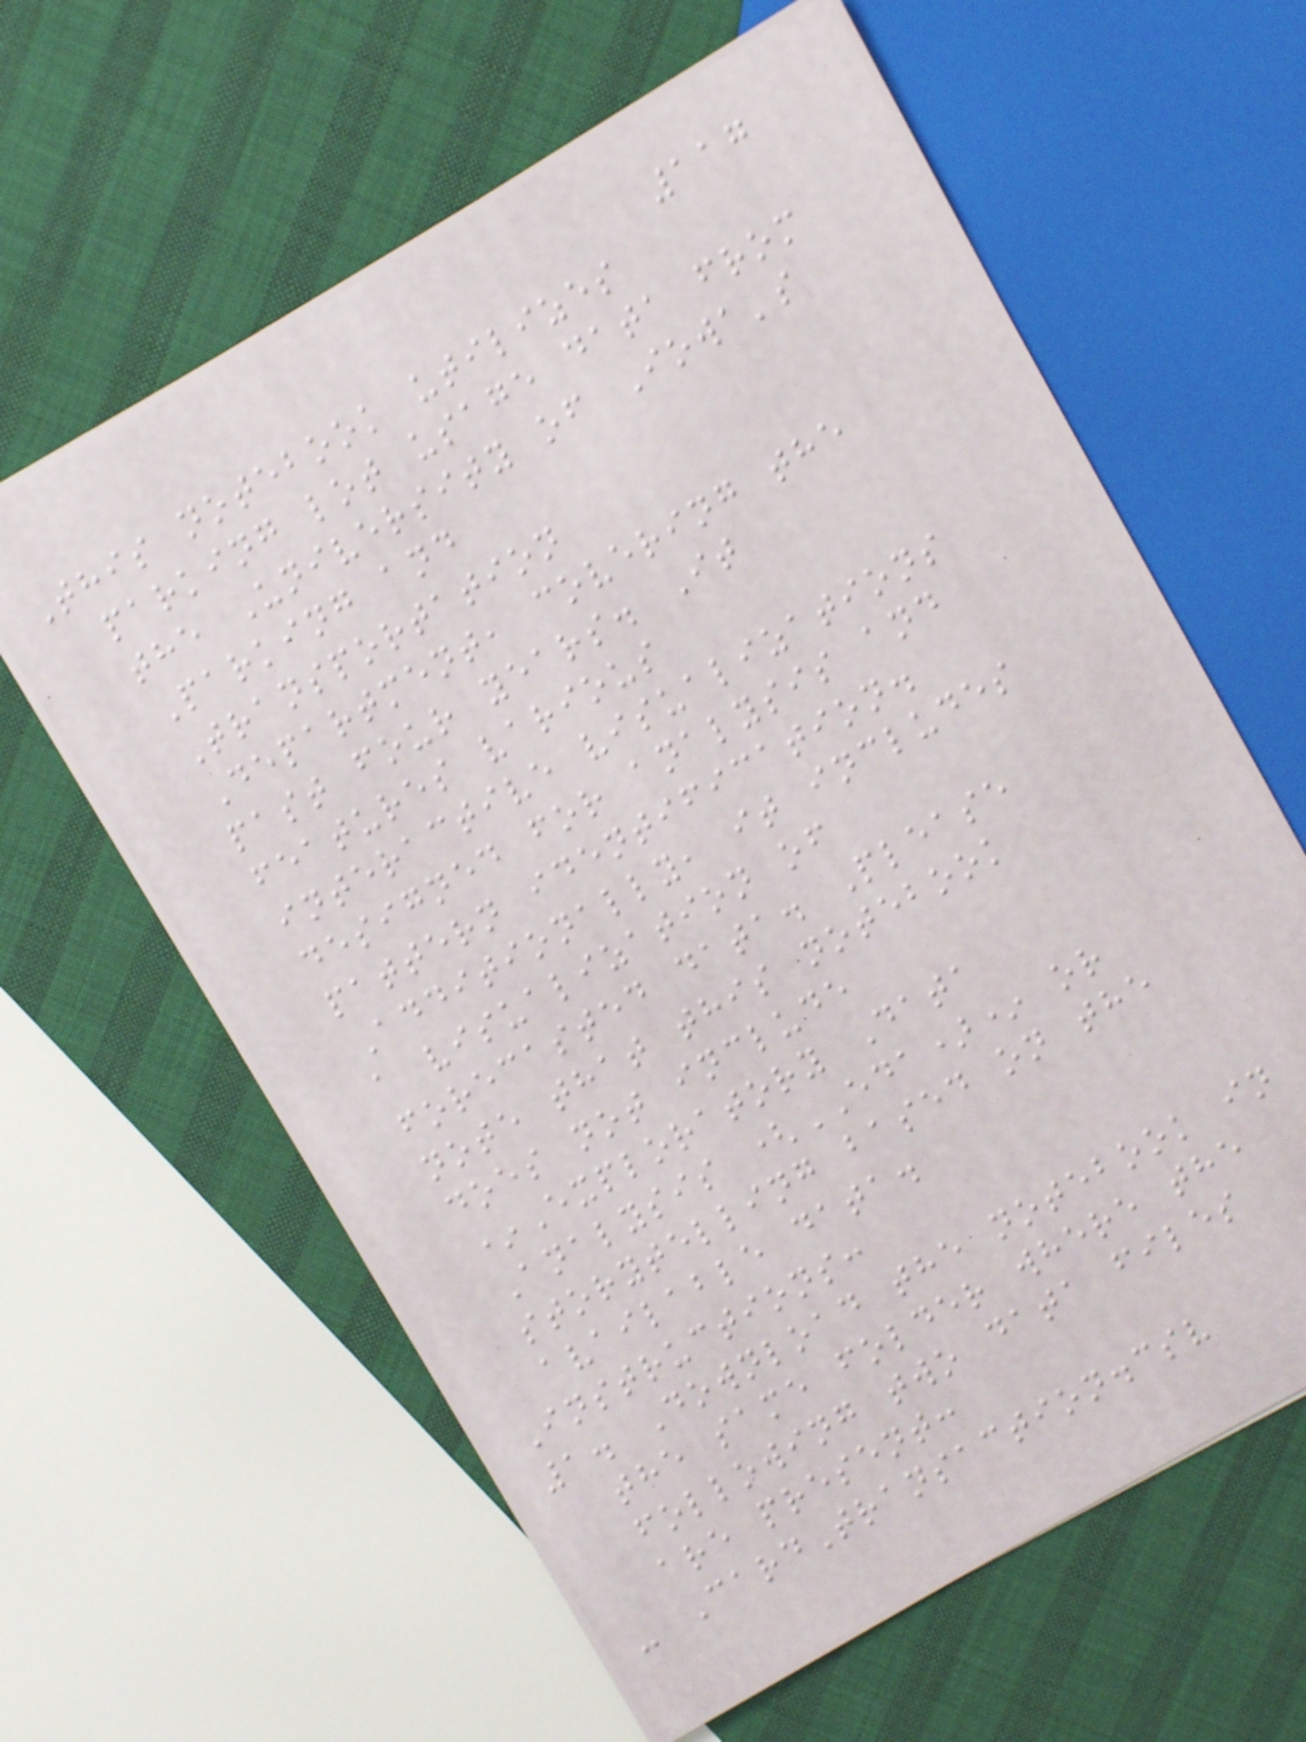117
This notebook utilizes
parking lot usage data from
the University of Iowa's
Parking and
Transportation
Department, covering the
past four years. It
features various
interactive visualizations
designed for analysis and
pattern identification.
Additionally, it includes
a visualization of
forecasted data. Please
note that this notebook
does not include
*Exploratory Data
Analysis (EDA)* or
storytelling based on the
available data.
Instructions:
1. Download the notebook in
the same folder where the
following two data files
are present:
- CardTransaction.csv
